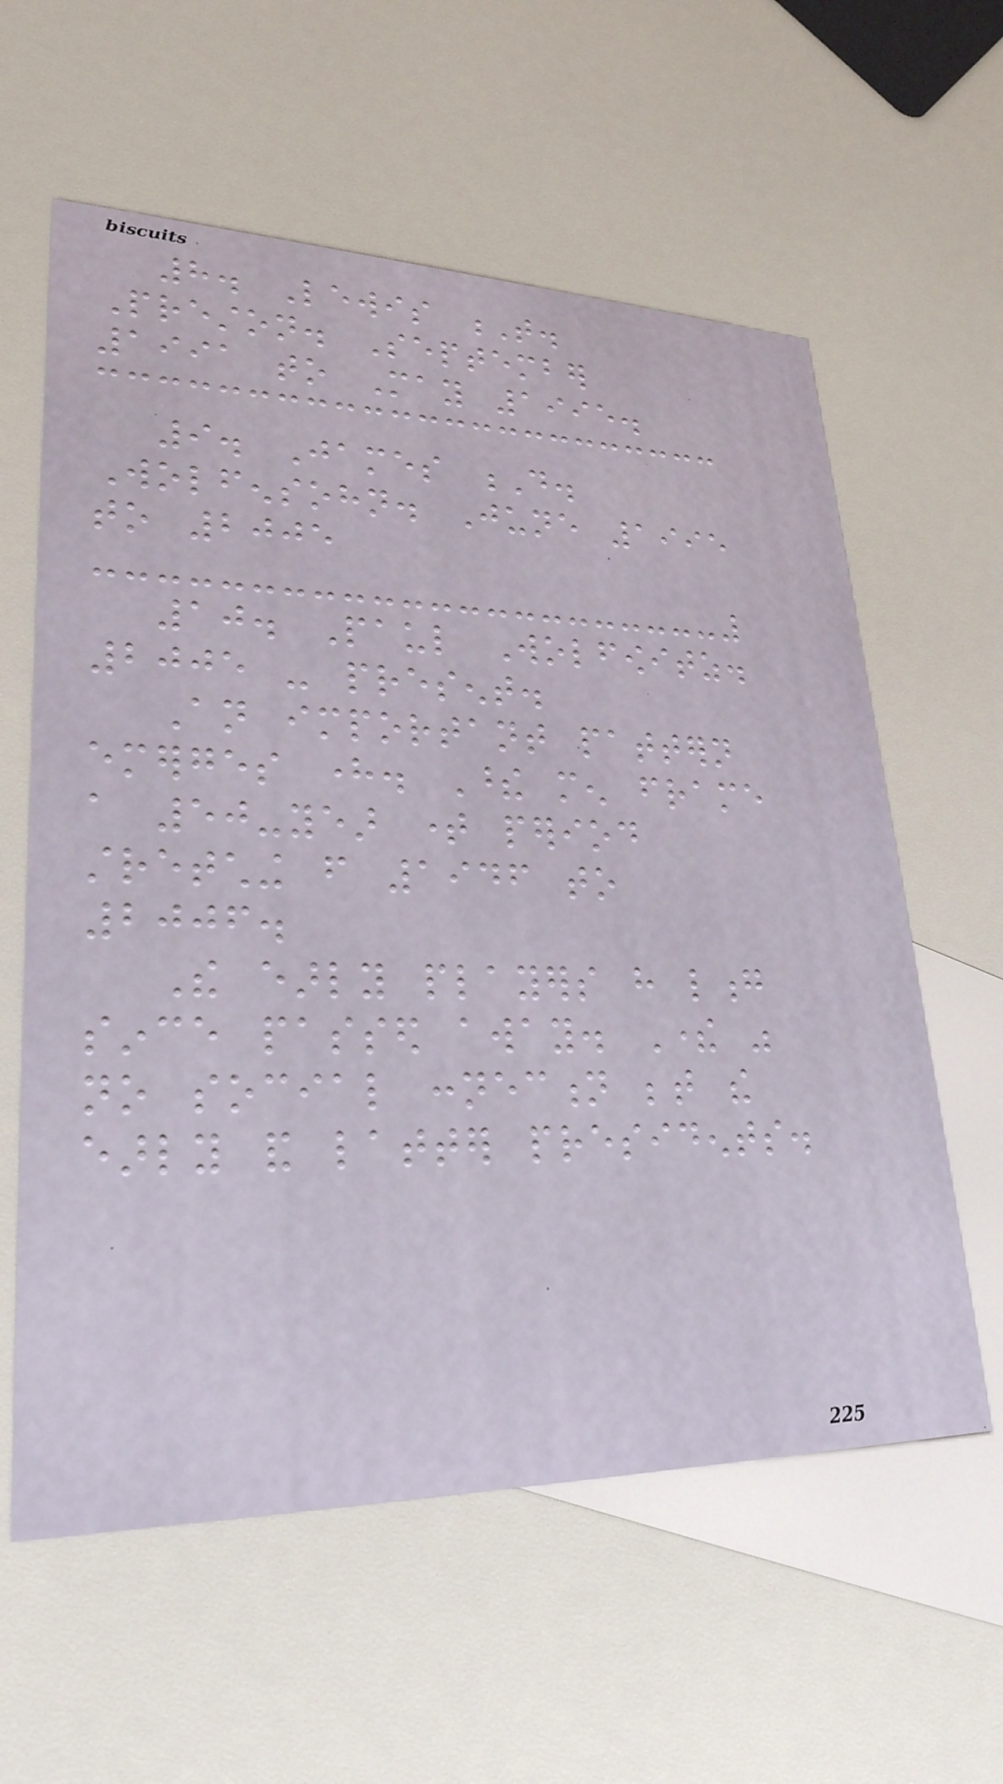8. Lewis T.
Preston. September
1991 to May 1995.
9. James D.
Wolfensohn. June 1995
to 2005
10. Paul Wolfowitz.
2005 - present.
An important pattern
emerges here. These men frame
a 50-year time period
stretching from 1946 to
2006.
The early players have long
since passed away. There was
no social connection between the
early and latter presidents.
